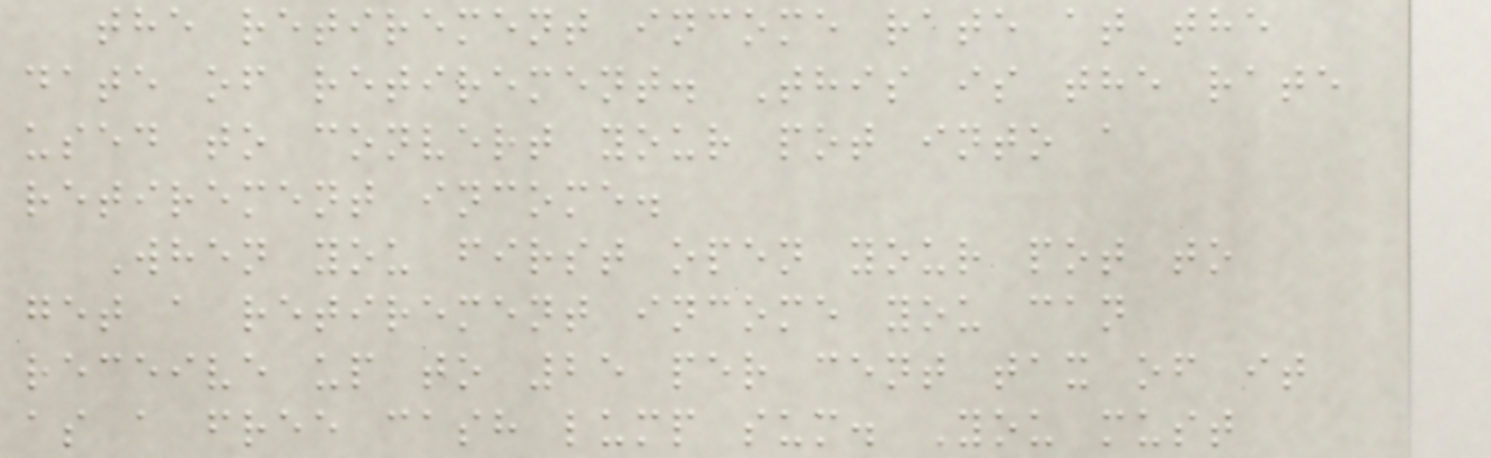the retirement income rate at the
date of retirement. This is the rate
used to convert your pot into a
retirement income.
When you first open your pot to
get a retirement income you can
receive up to 25 per cent tax of it
as a free cash lump sum. You must
